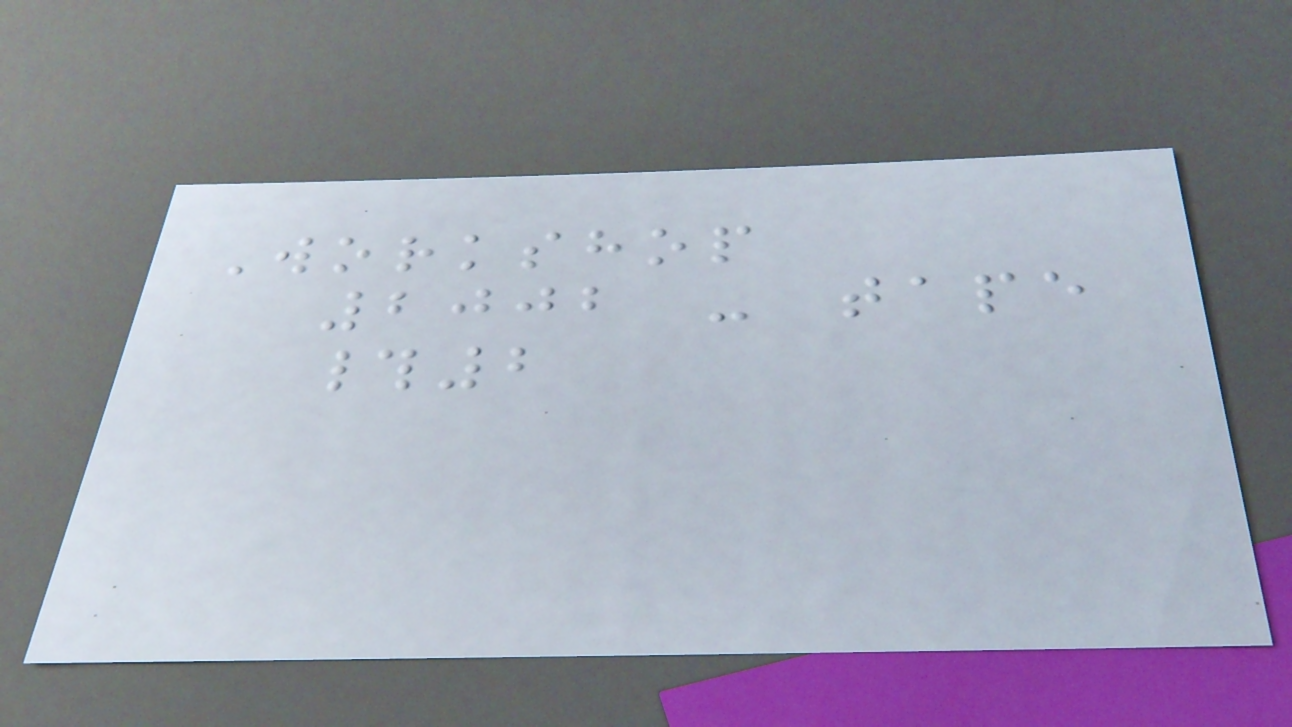Workshop
2002 - tape
#2
